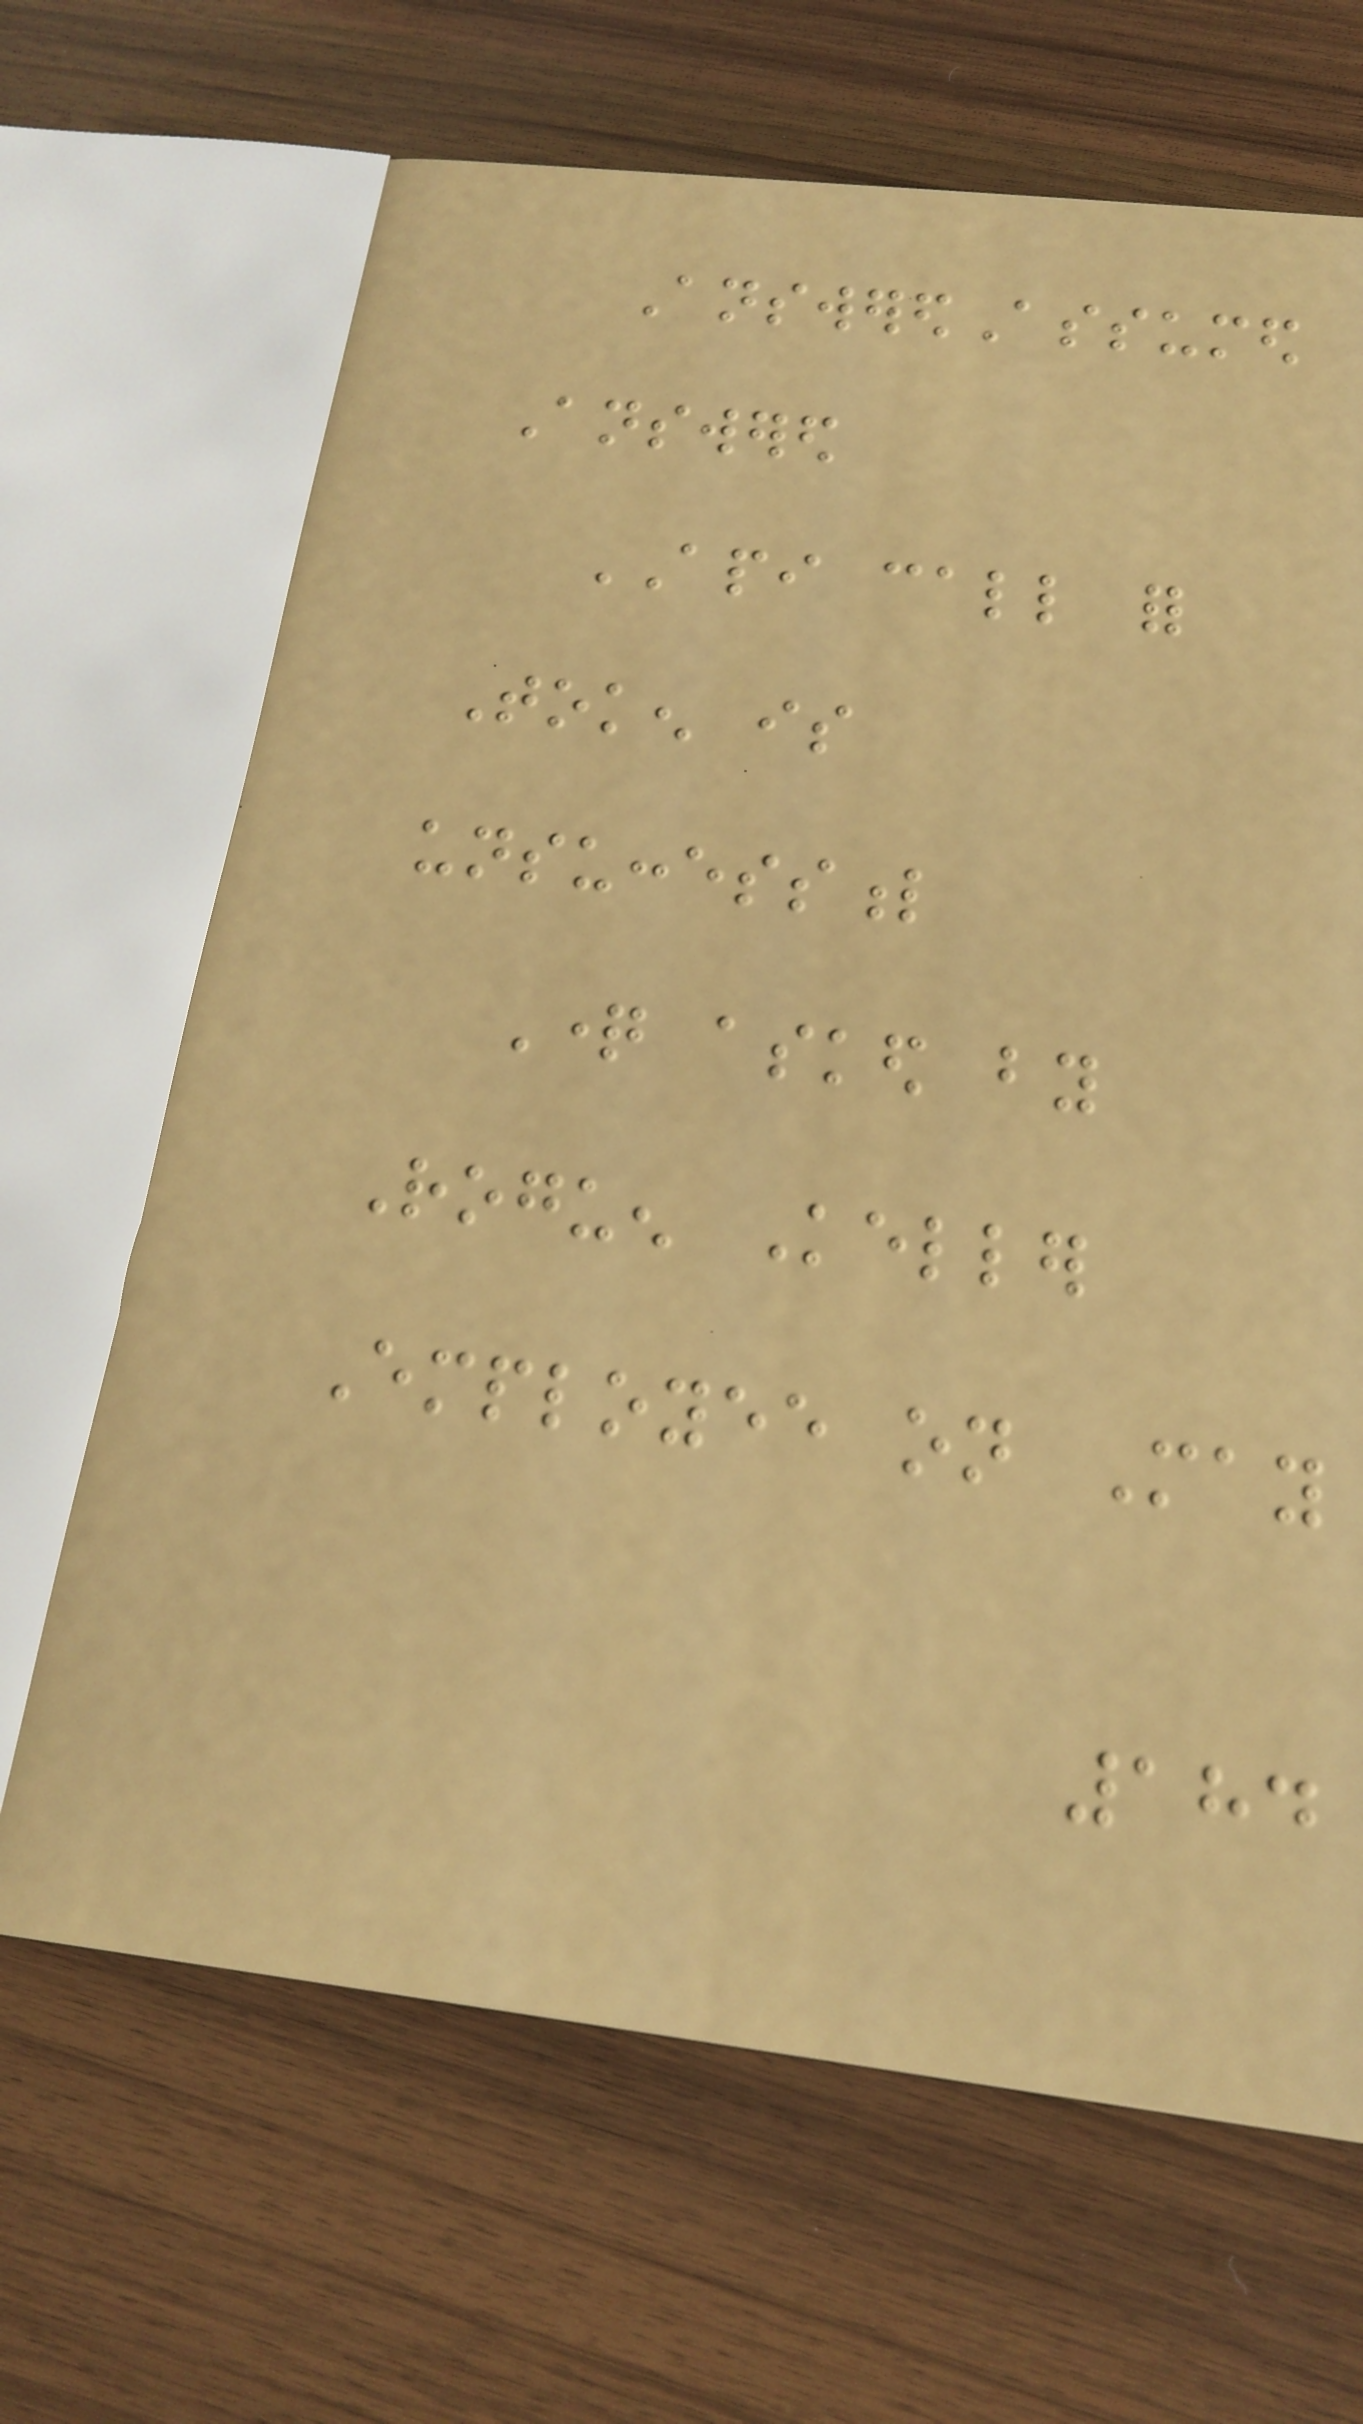AnsweredAssumed
Answered
API call for
Token is
unsuccessful
Question asked by
Roguen Keller
Employee on May
184
